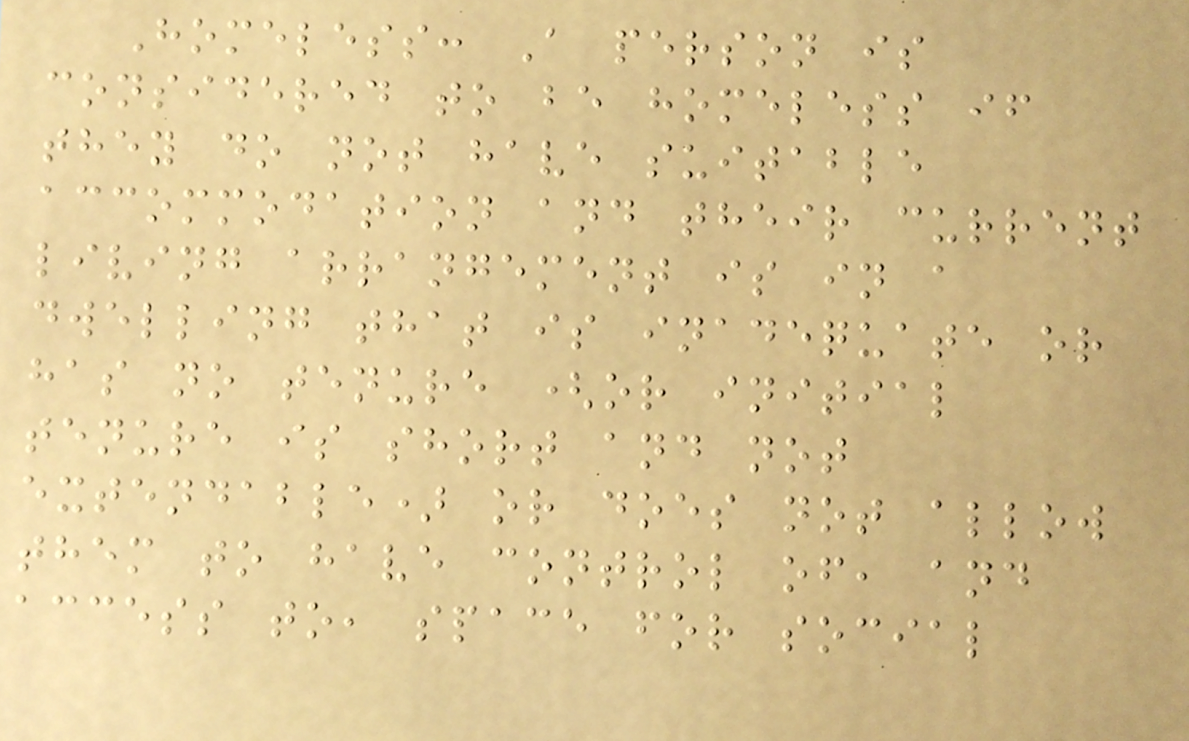Homeless: A person is
considered to be homeless if
they do not have suitable
accommodation and their current
living arrangement is in a
dwelling that is inadequate or
has no tenure (or initial
tenure is short and not
extendable) or does not allow
them to have control of, and
access to, space for social
